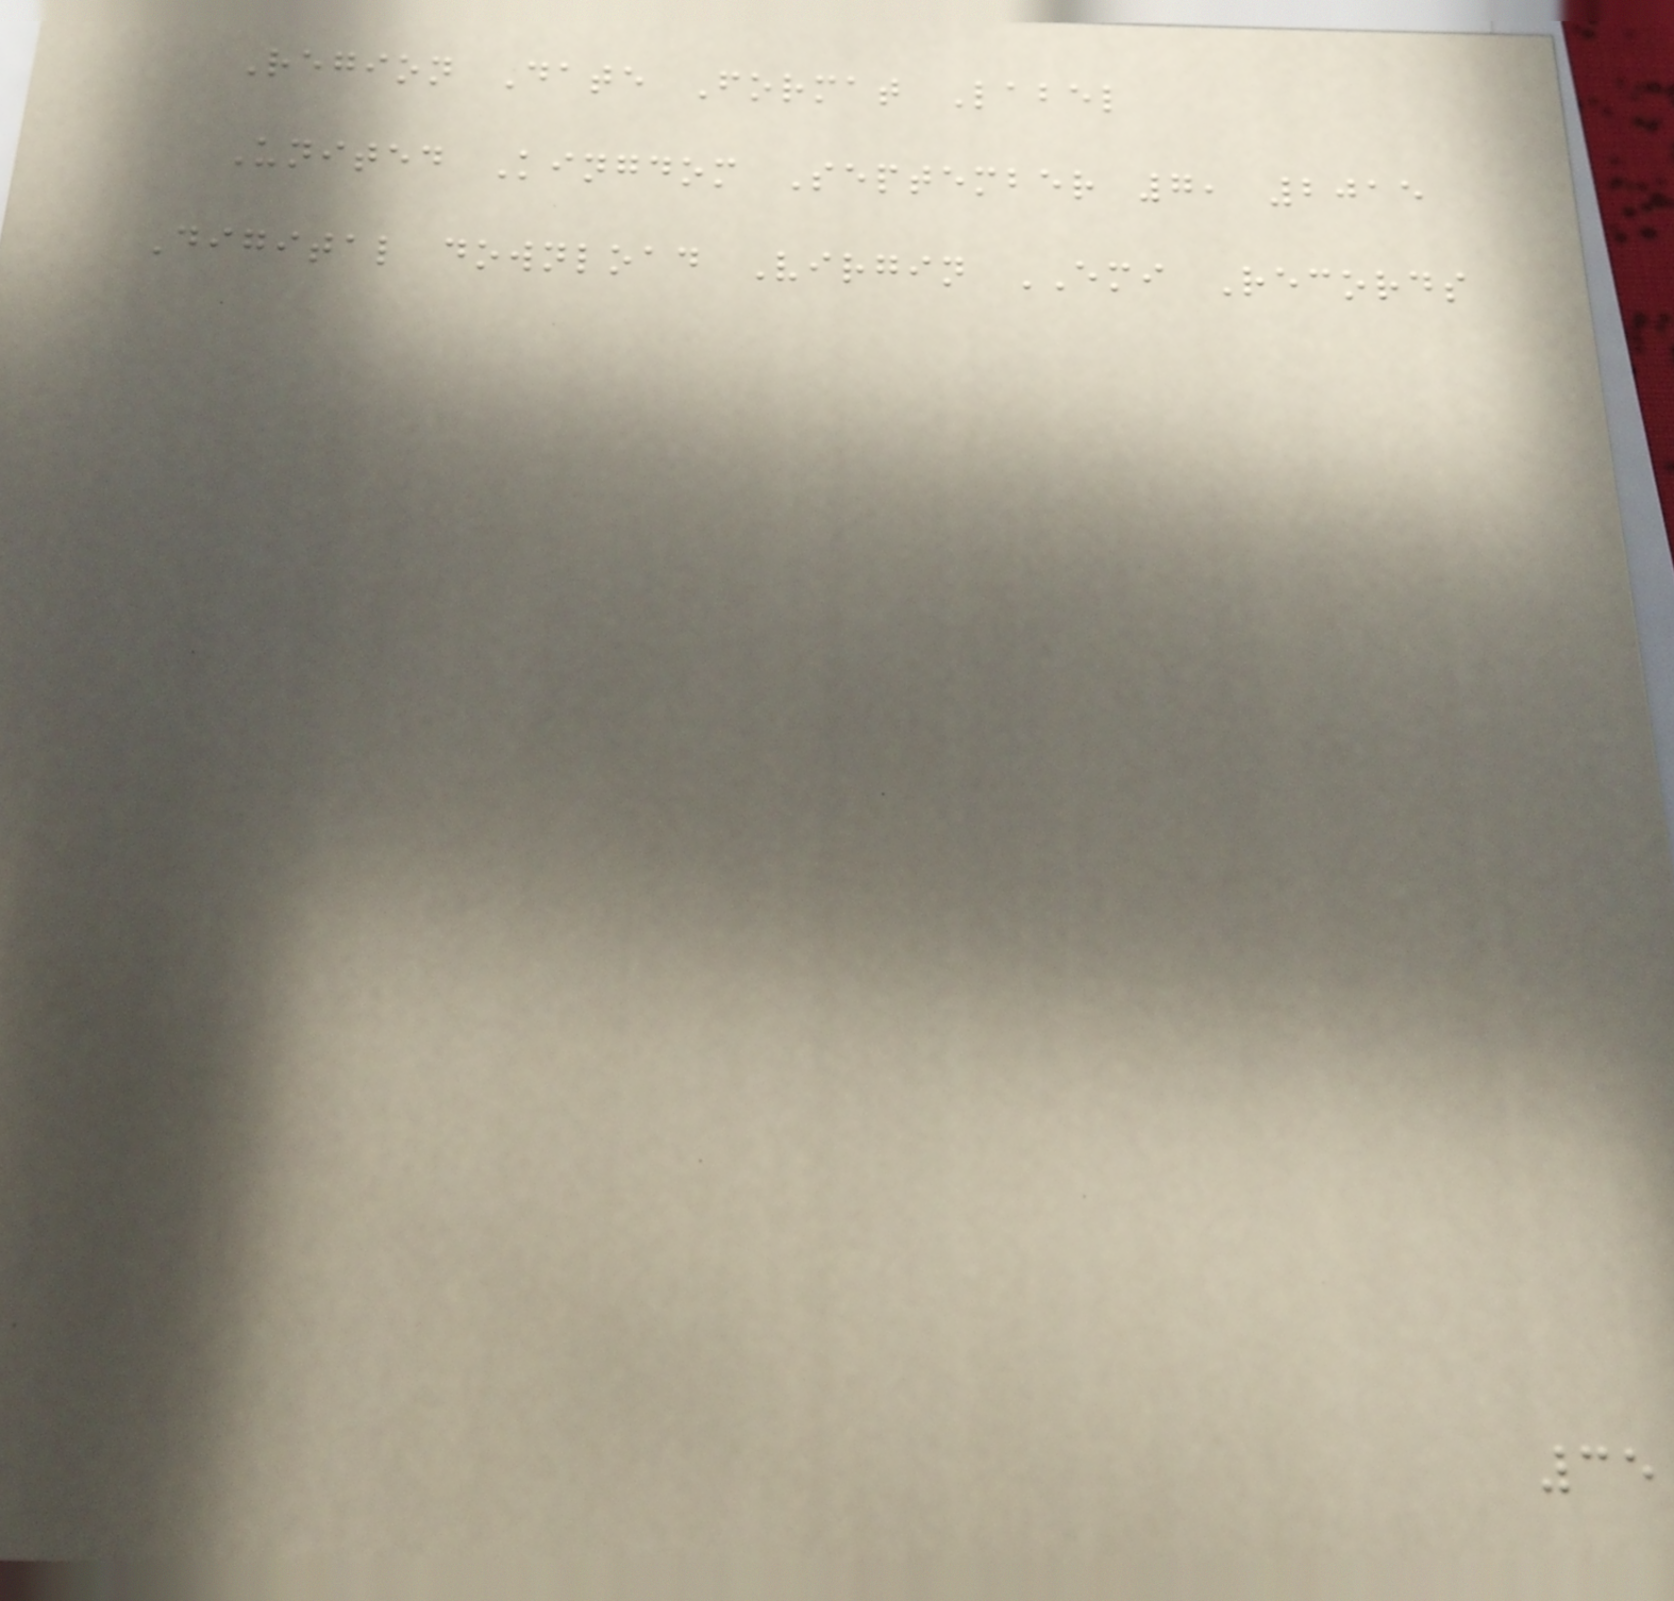Region Date Format Label
United Kingdom September 7, 2015
Digital download Virgin EMI Records
35
